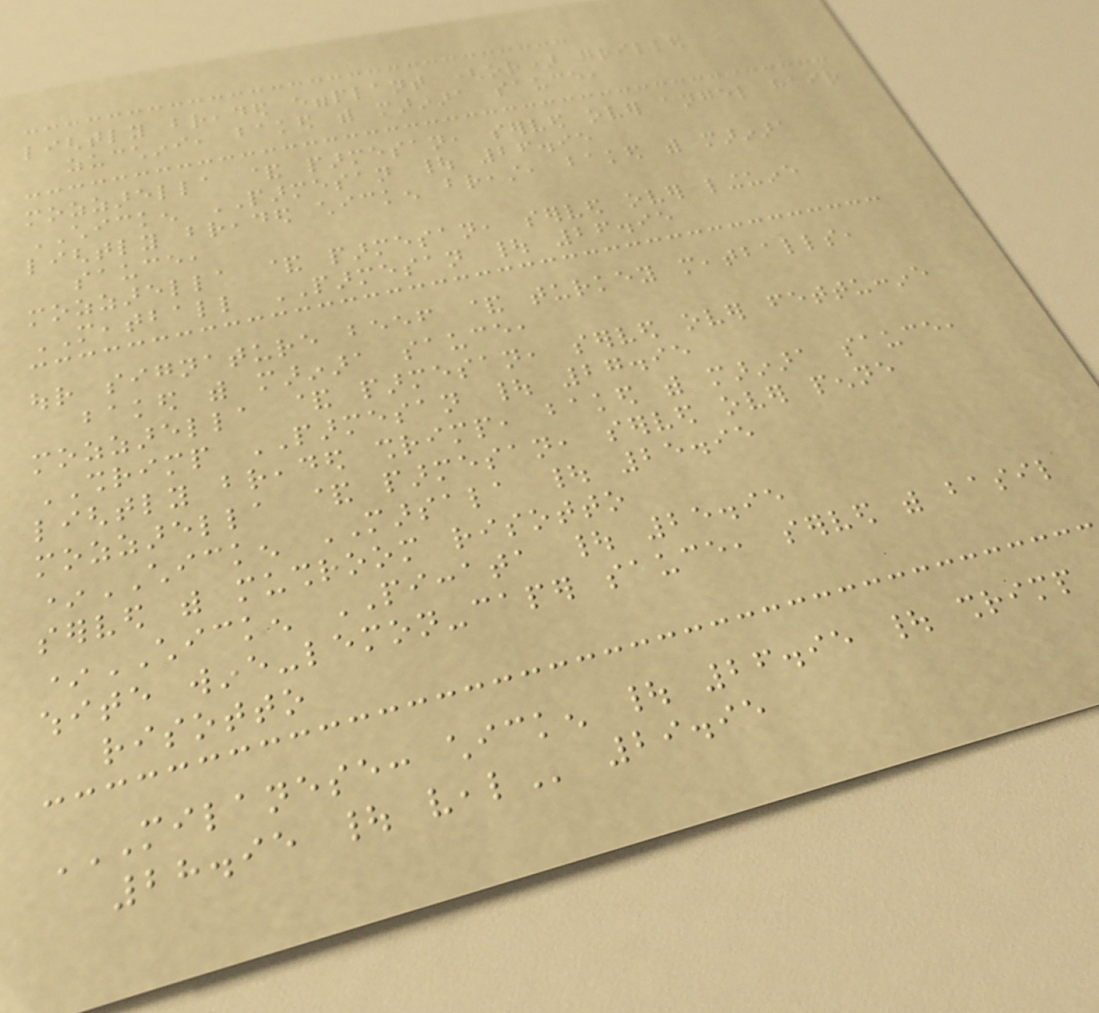lightly breaded eggplant (or) grilled
zucchini, baked with marinara sauce,
mozzarella & parmesan, served over angel hair
CHICKEN PARMESAN | 26.95
lightly breaded chicken breast, baked with marinara
sauce,
mozzarella & parmesan, served over linguine
MEATBALL PARMESAN | 26.95
our signature beef & turkey meatballs,
baked with marinara sauce,
mozzarella & parmesan, served over fettuccine
SHRIMP PARMESAN | 27.95
lightly breaded shrimp, baked with marinara sauce,
mozzarella & parmesan, served over penne
*CHICKEN MARSALA | 25.95
served with mushroom risotto
*CHICKEN PICCATA | 25.95
white wine-lemon-caper sauce, served with basil
risotto
MILANESE: CHICKEN | 26.95 | SHRIMP
28.95 | VEAL 29.95
